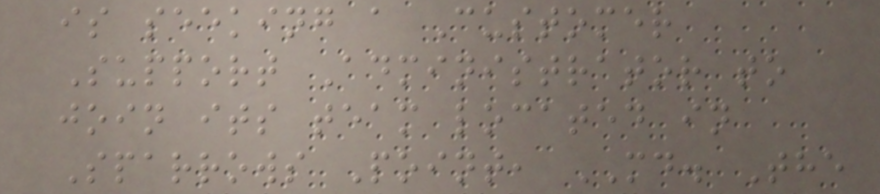is seeking a Customer
Support Administrator to
join its team located in
Sparrows Point, MD. The
